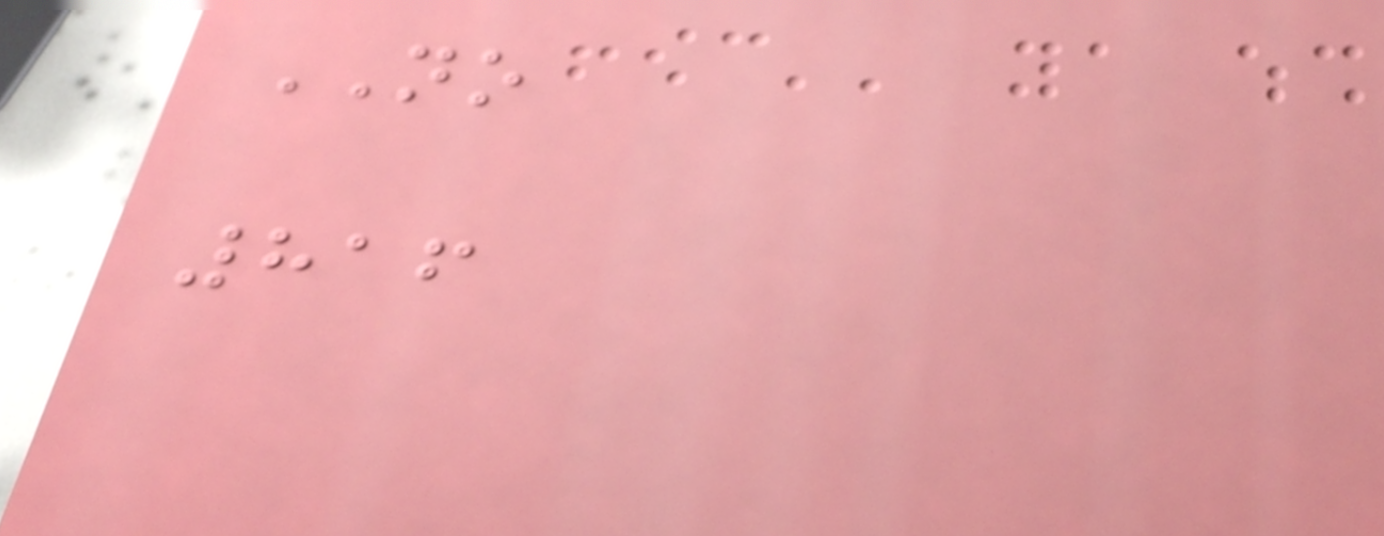NO
816
